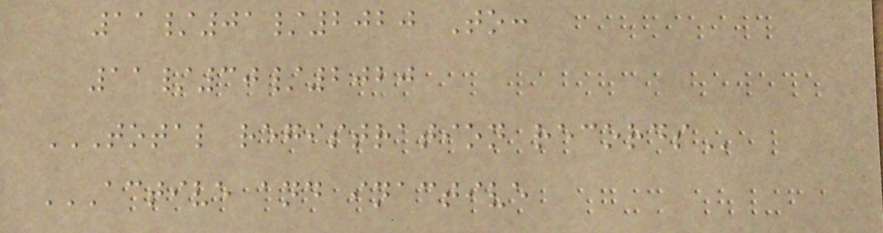11/01/2020 To:
11/30/2020
TOTAL REGISTRATION RECORDS
ACTIVE AND INACTIVE
